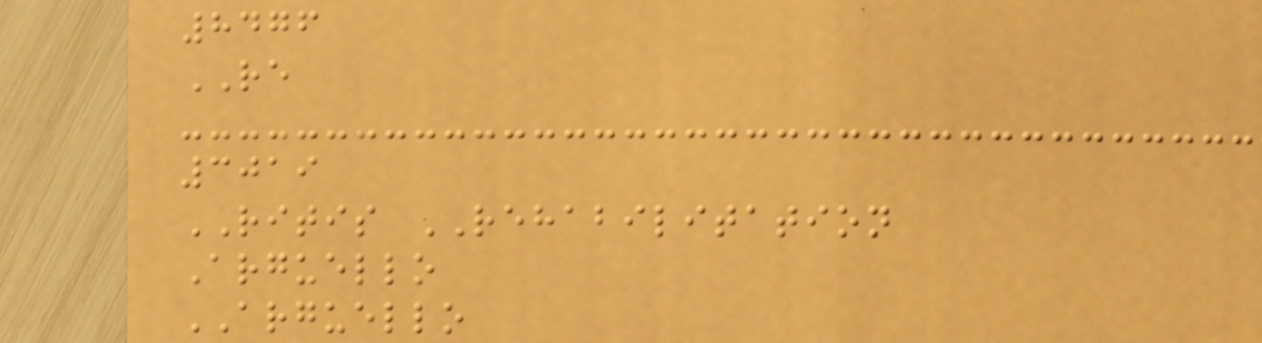8476
RE
3019
RITIS REHABILITATION
Arguello
ARGUELLO
